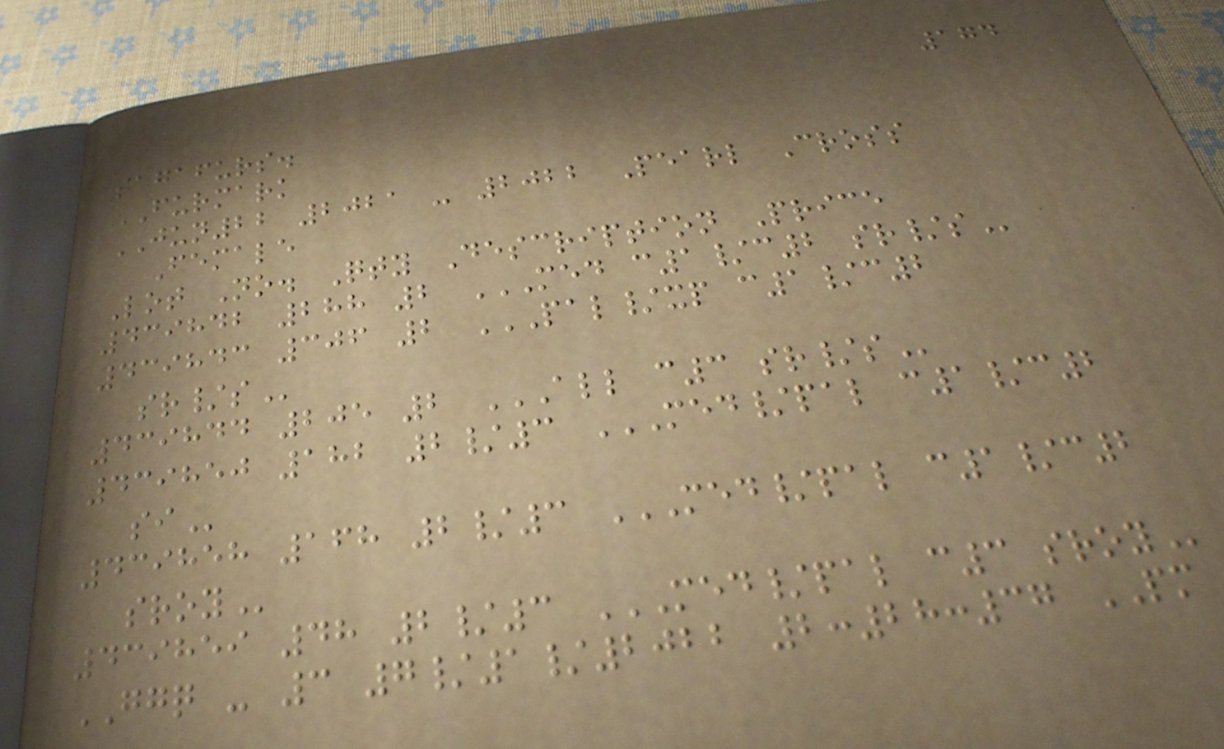174
sagafurs.
FURMARK
JUN22 2021 - 2022 Pearl Cross
Female
Lot No. Qty Description Price
439842 288 2 MED C1/C2 SR/S
439843 306 2 PAL/XP C1/C2
SR/S
439844 205 2 ALL C3 SR/S
439850 182 2/3 MED/PAL C1/C2
SI
439858 168 2/3 MED/PAL C1/C2
SROY
439859 48 2/3 MED/PAL C3 SROY
GGQ - 3 7/1/2022 2:28:37 PM
